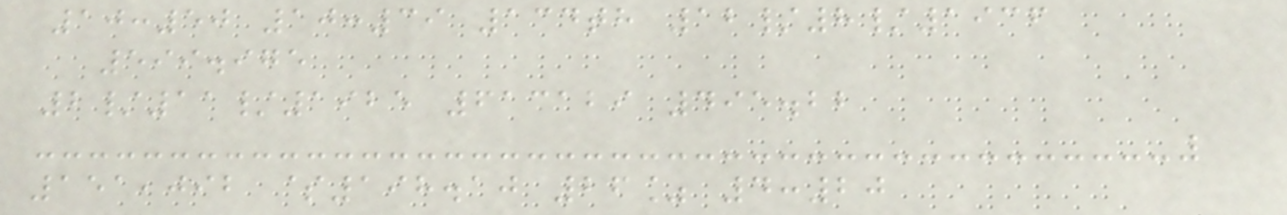10:50 10:39 134th 12/8/1936
599.975
2/11/1925 613129 495.22
151,092 $198.10 26% 4:20
